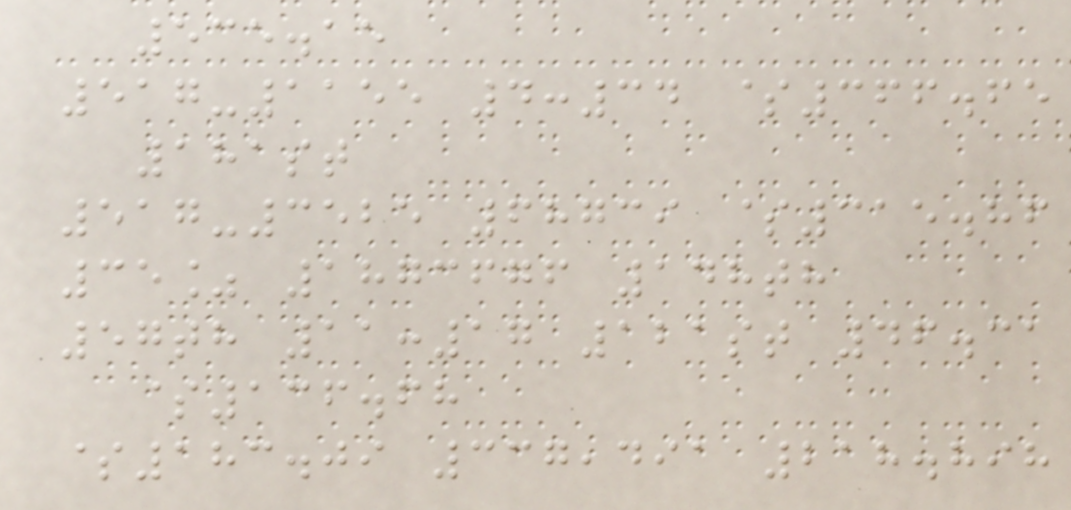535.15
517-1155 4:34 $366.65
181st
517-3525 68739 $315.86
35% 1873676 148th
57th 11:17 121st 46.31
$136.68
$183.09 337,491 218.898
